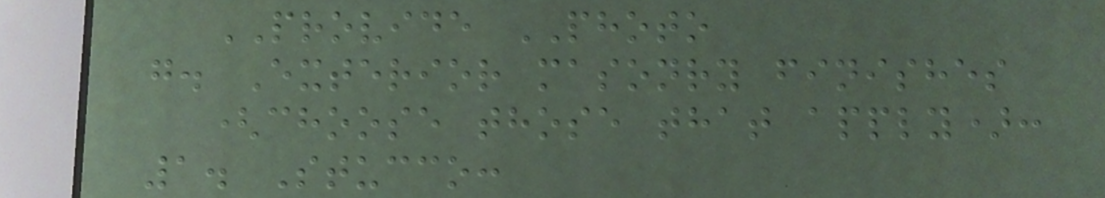PROVIDE PHOTO
g. Exterior masonry finishes
(choose those that apply):
1. Stucco:
